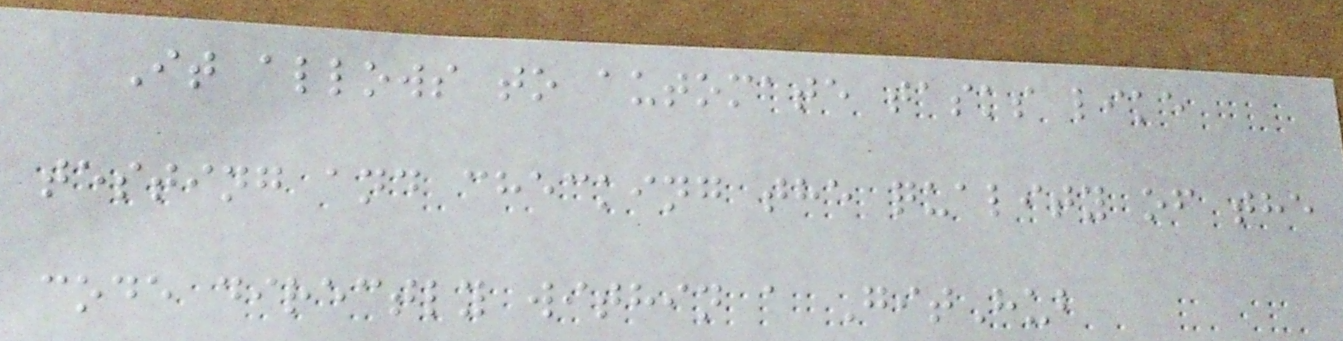It allows to automate tasks like
testing and checking the quality of the
code directly within a GitHub
